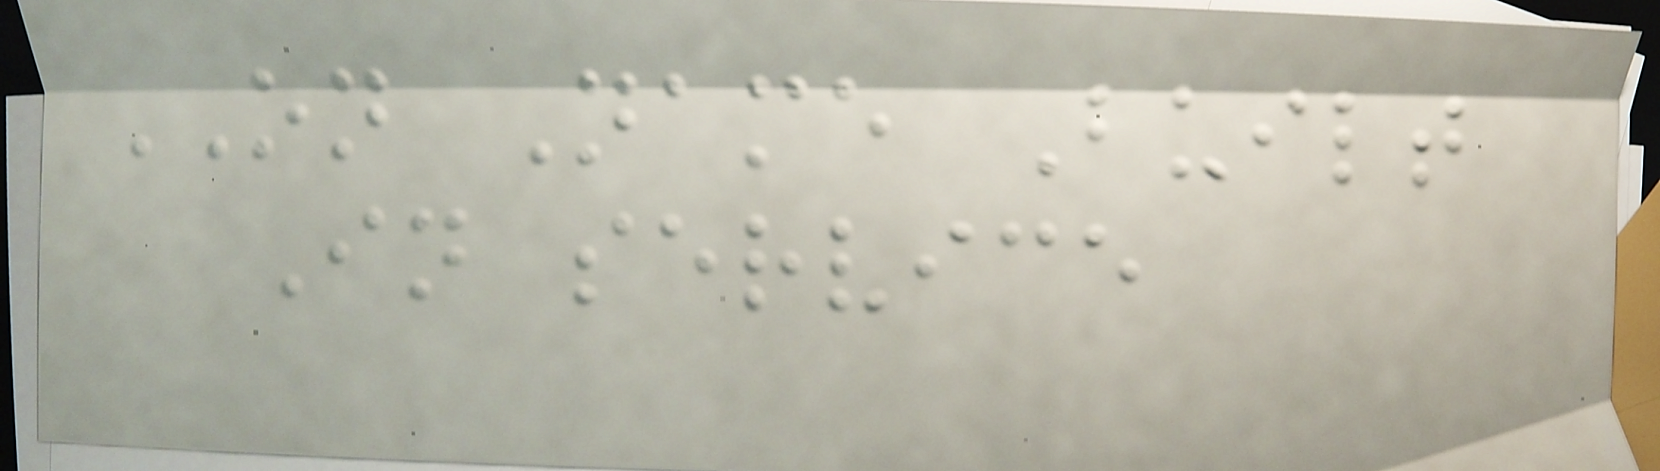ON Name Built
In service
